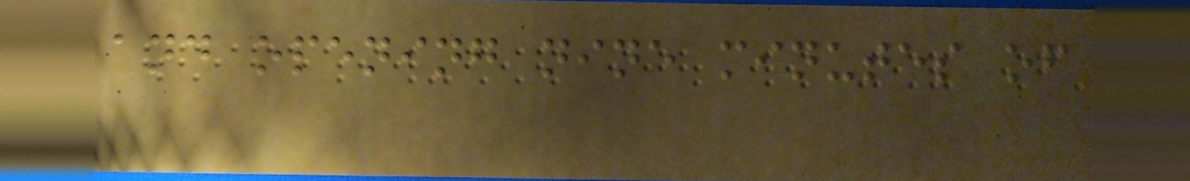and opening nine minutes of
